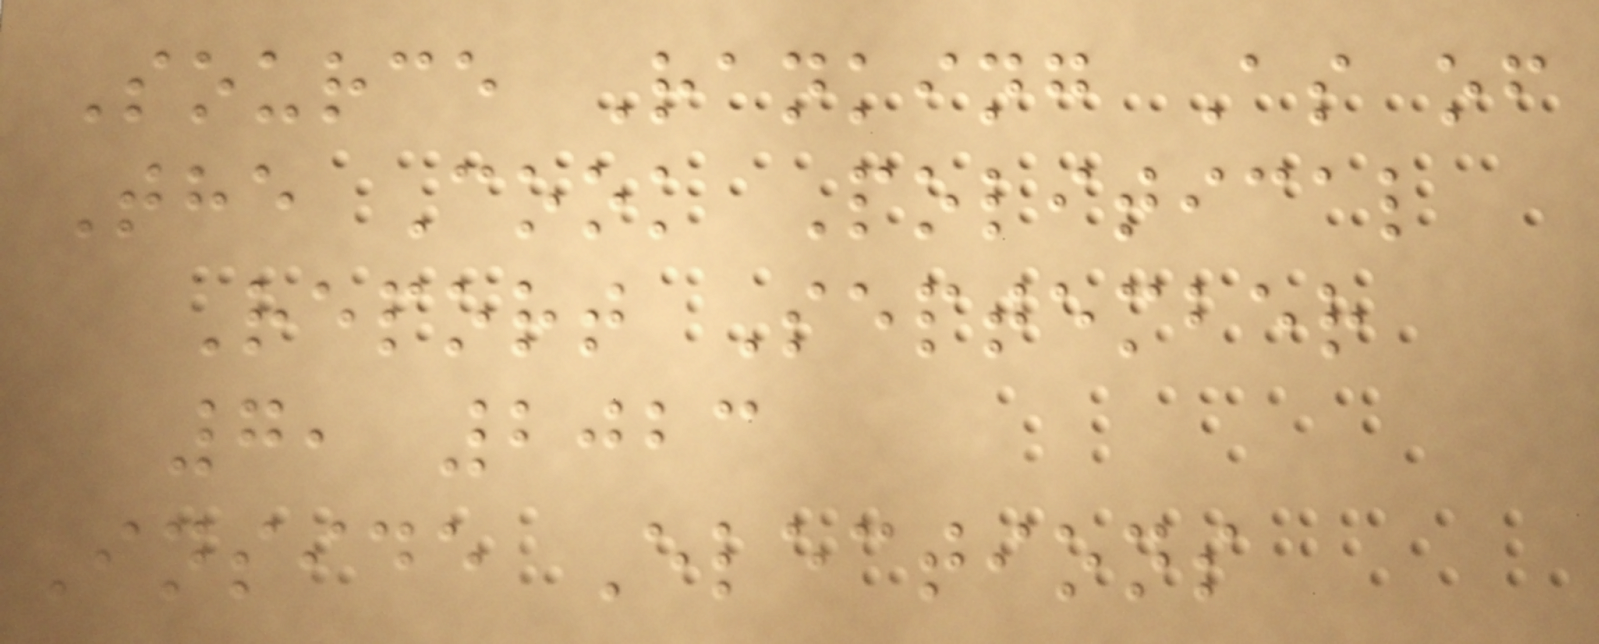Source Ranking As of
The Cook Political
Report September
7, 2023
Inside Elections
